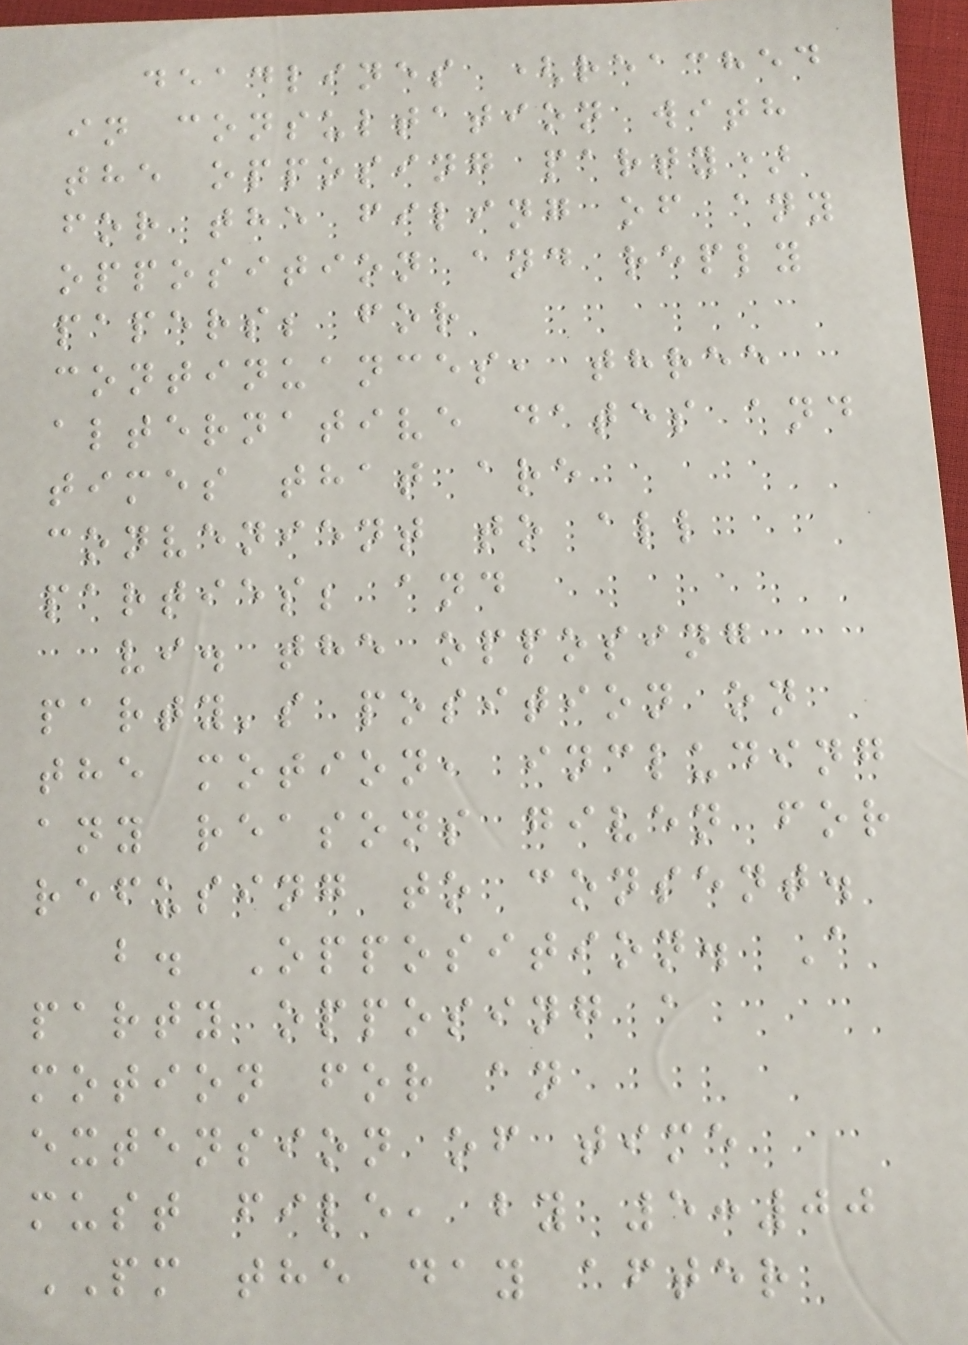deadlines (reached
in consultation with
the opposing party)
for the filing of any
opposition and reply
papers; for
continuances, three
alternative dates and
times that are
convenient to all
parties; and
vi. the opposing
party's position on
the motion, including
any reasons given for
refusing to consent.
b. Opposition. A
party opposing a
motion for an
extension of time
must file, by 5:00
PM the day after
